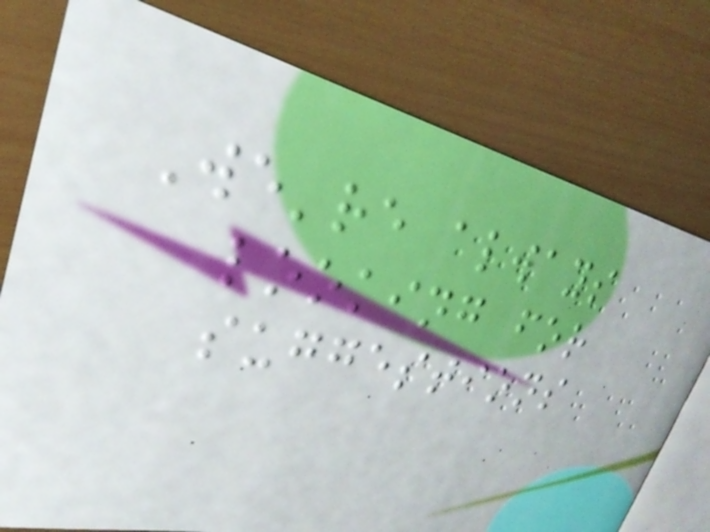We're always
looking for
suggestions
